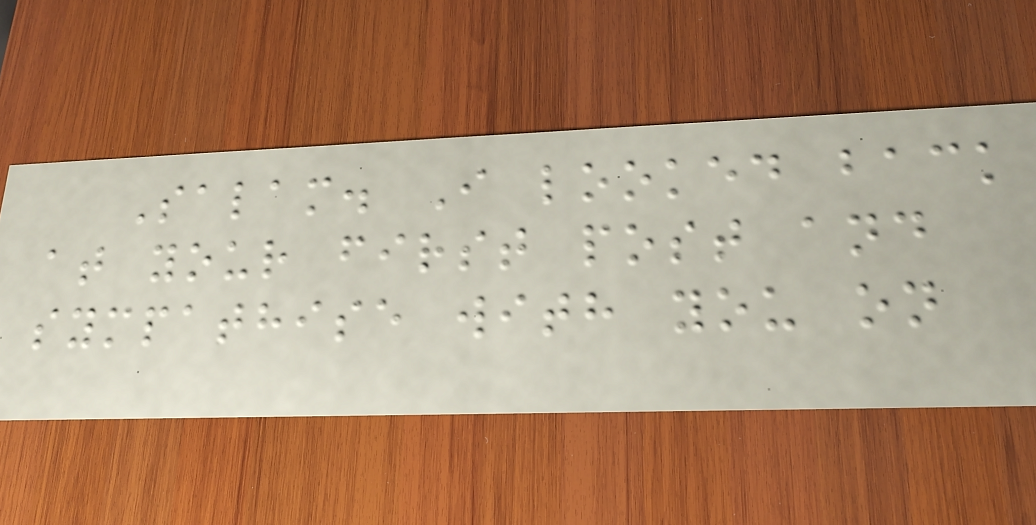Salam. I looked back
at your first post and
sympathise with you on
